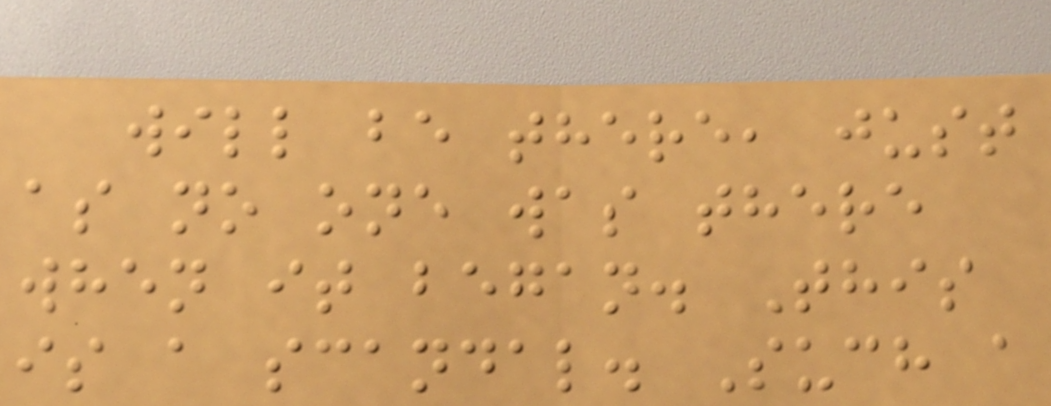will be there, just
as no one was there
when it began. This
is a scandal. Such a
